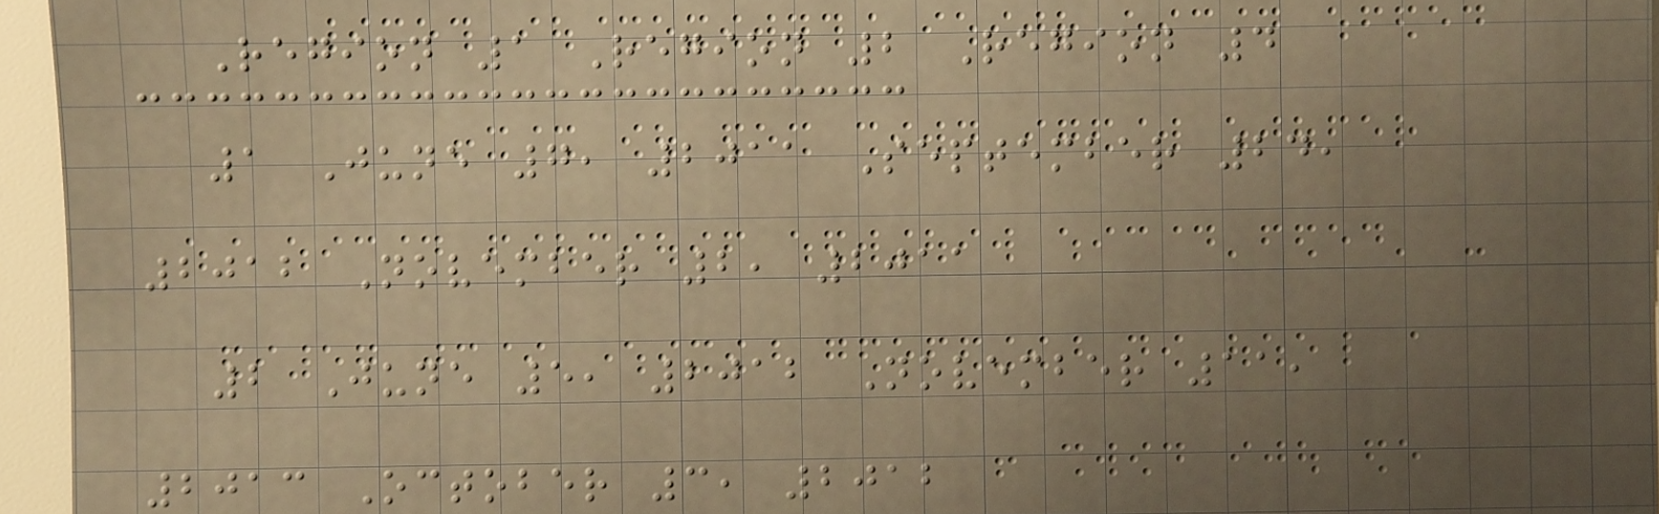Region 1 Region 2 Region 4
1 June 7, 2011 September 24,
2012 November 2, 2011
2 June 5, 2012 November 11,
2013 October 3, 2012
